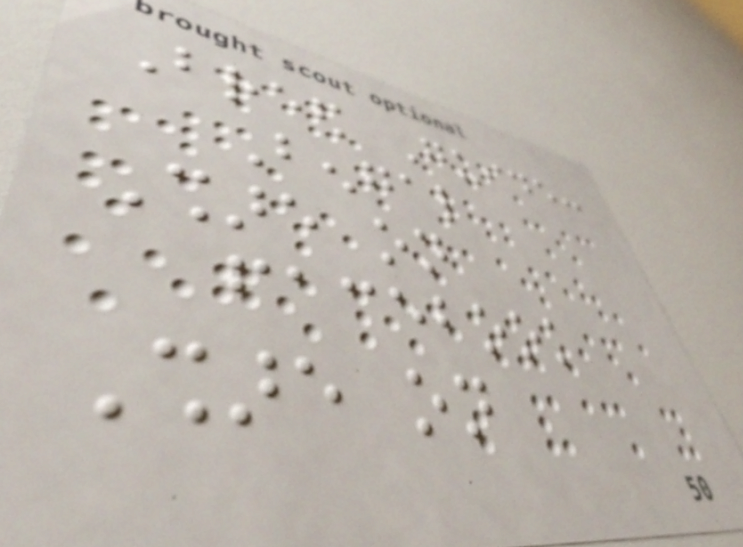Breed Guide:
Bengal
Share on
facebook
Share on
